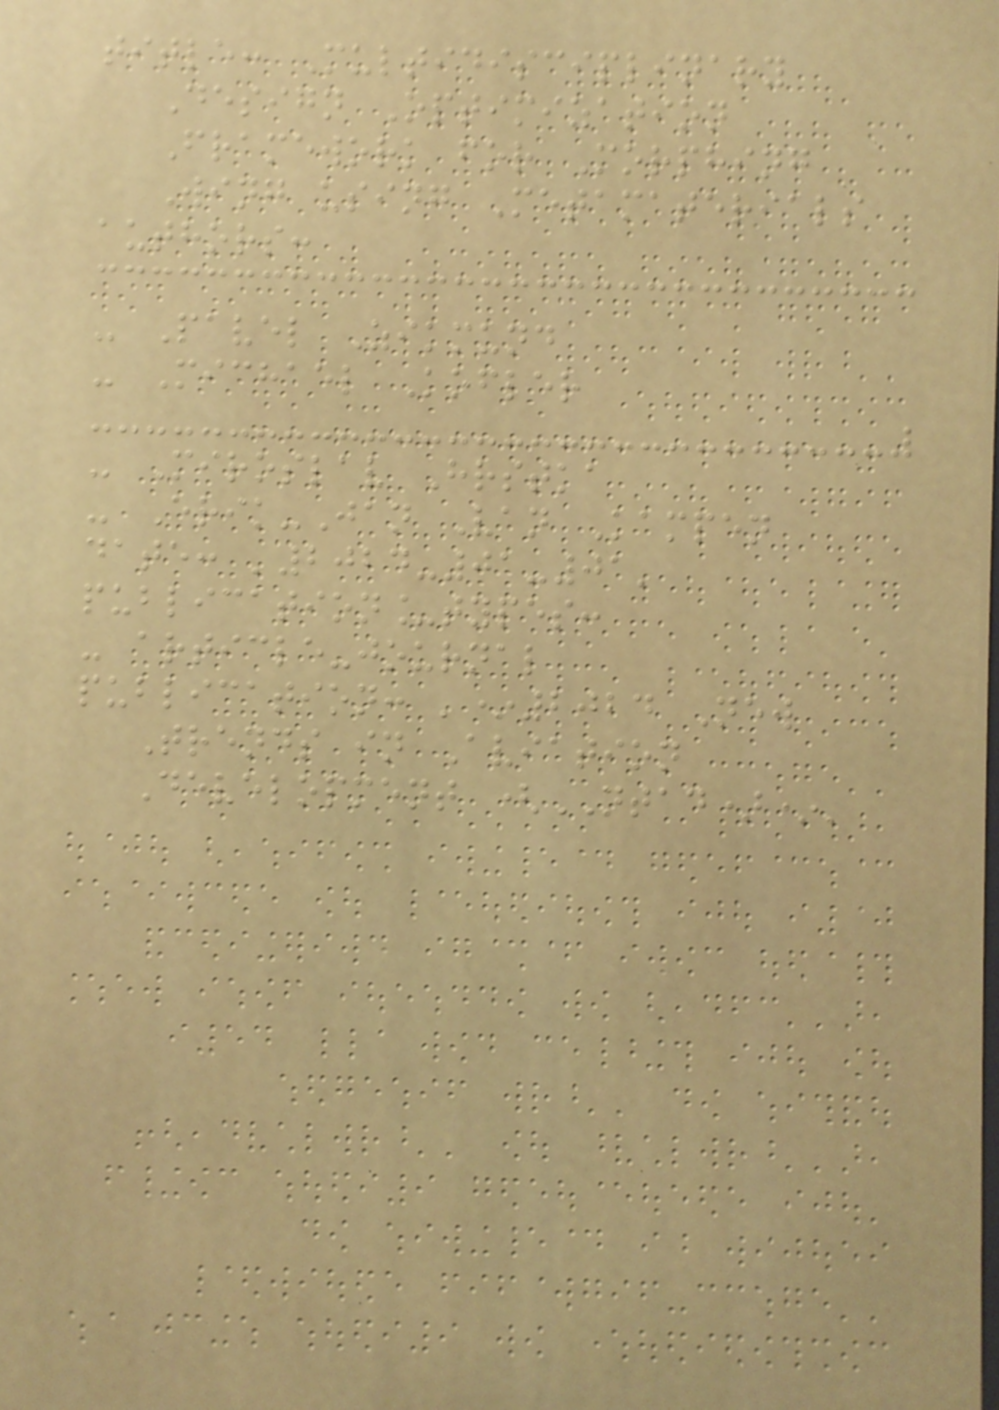title: Multidisciplinary
Design Optimization
Framework for Morphing
Wing using Metamaterials
authors:
- Pavel Zikmund
- Michael Kofler
- Miroslav Hrstka
- Erik-Jan Van Kampen
date: '2024-01-01'
publication_types:
- article-journal
publication: '*2024 New
Trends in Aviation
Development (NTAD)*'
